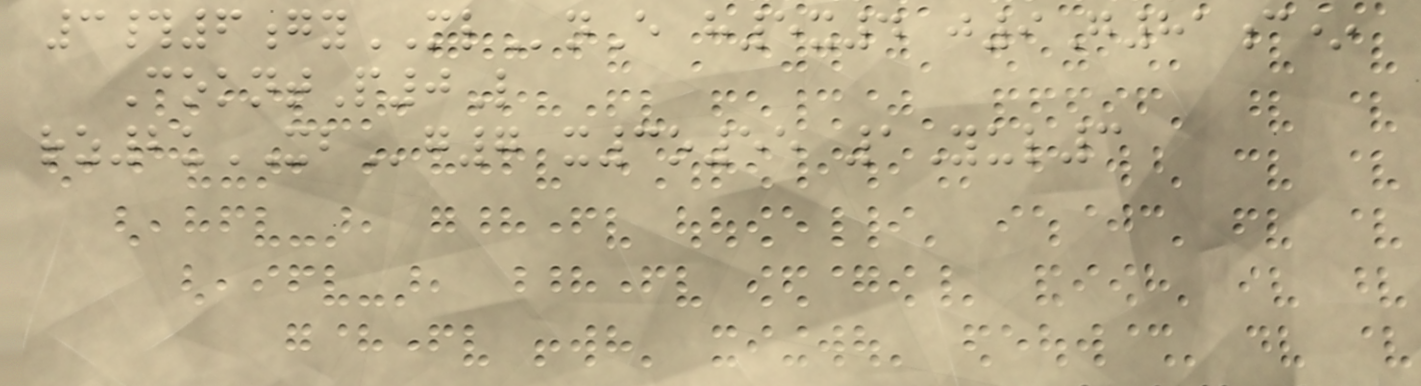3#6gyMLnE h5x4 j9G81c*
CokntP0L
rz2uXBg7 x3o55 1Yul3
